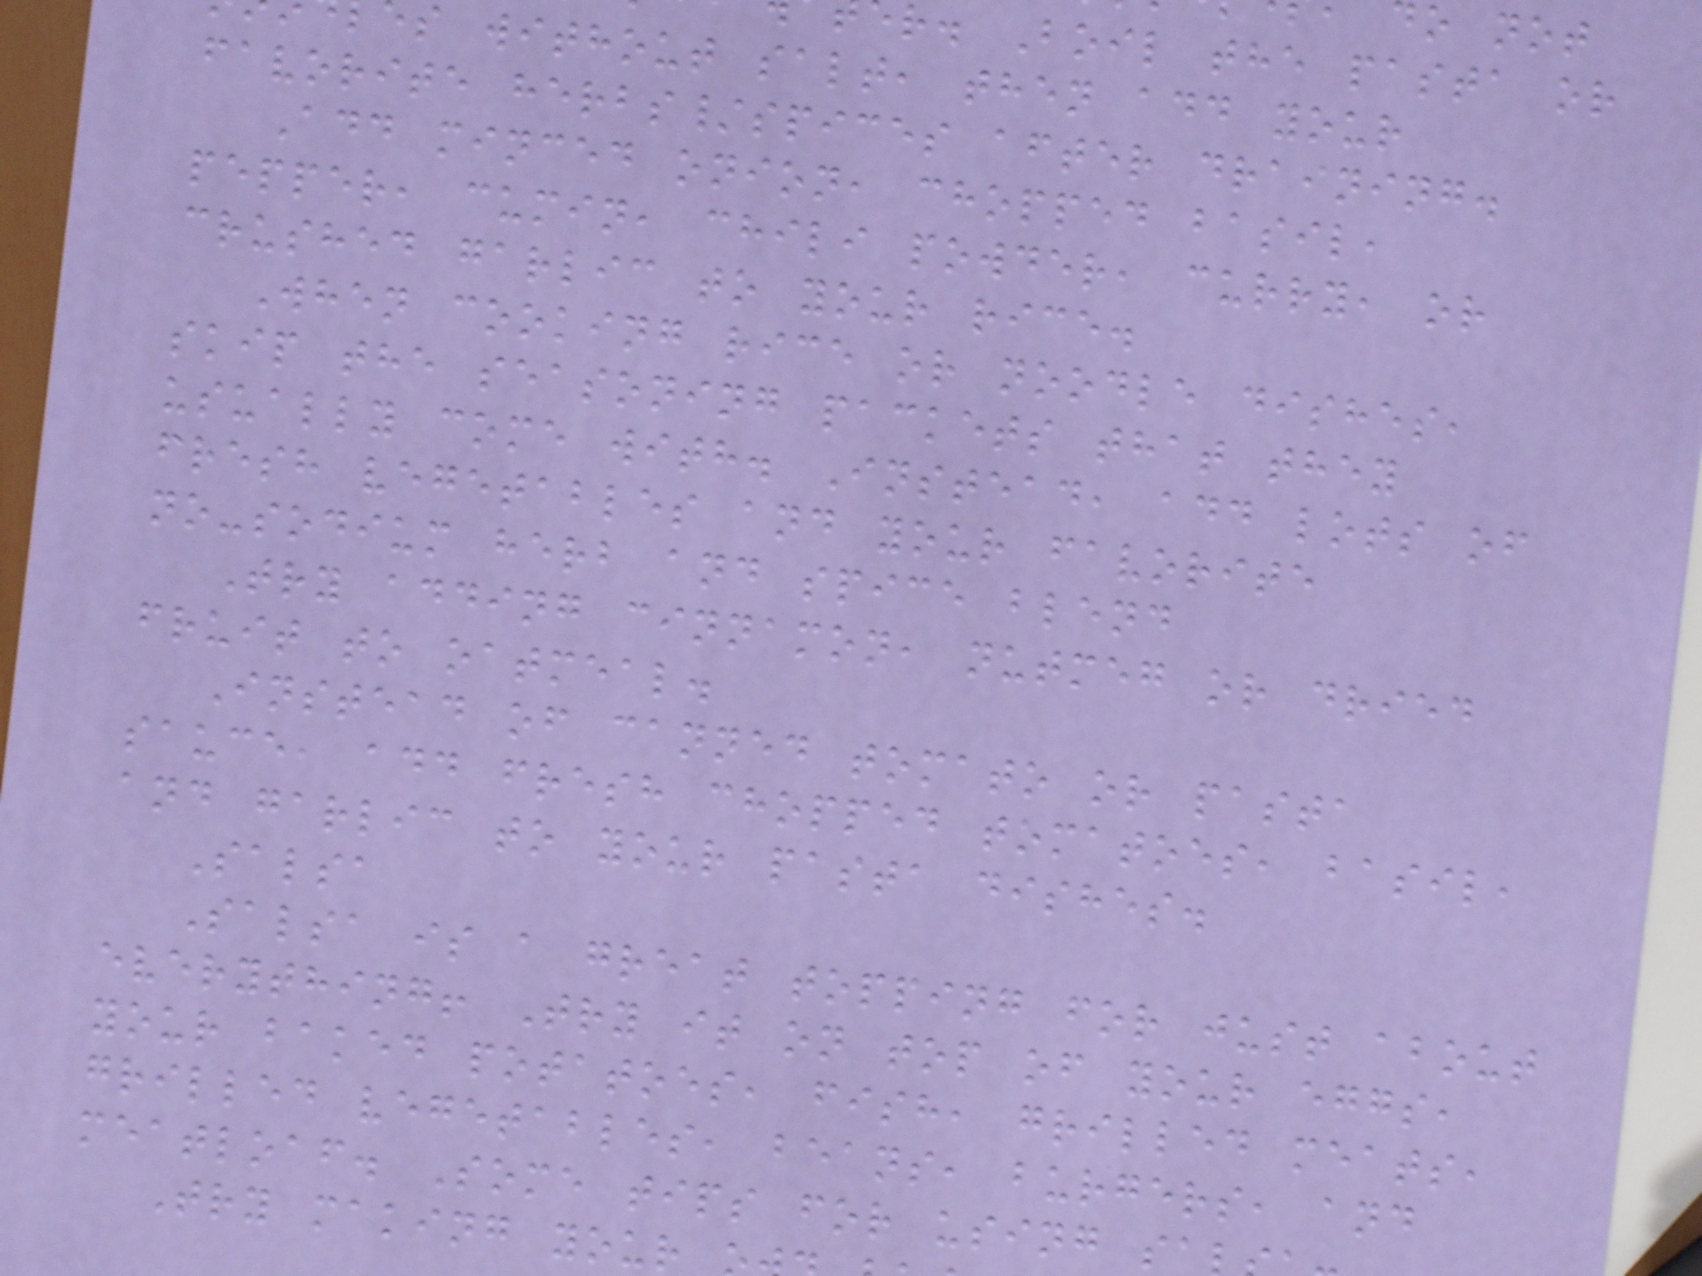r. Boil the pasta or
s without salt, then add your
favorite herbs/spices after draining.
Add minced onion, chopped basil,
pepper, cumin, chili powder, curry, or
crushed garlic to your rice.
When cooking rice or noodle dishes,
skip the seasoning packets that they
usually come with. Instead, add lots of
fresh vegetables and your favorite
no-sodium herb and spice blend
Try adding cinnamon, nutmeg or dried
fruit to oatmeal.
Instead of canned tomato or pasta
sauce, add fresh chopped tomatoes, basil,
and garlic to your pasta dishes.
Salsa
Salsa is a great topping for just about
everything! Try it on top of your eggs,
your baked potatoes, fish, grilled meats,
grilled vegetables, beans, burgers, and
meatloaf. Some tips for using sa
Try making your
